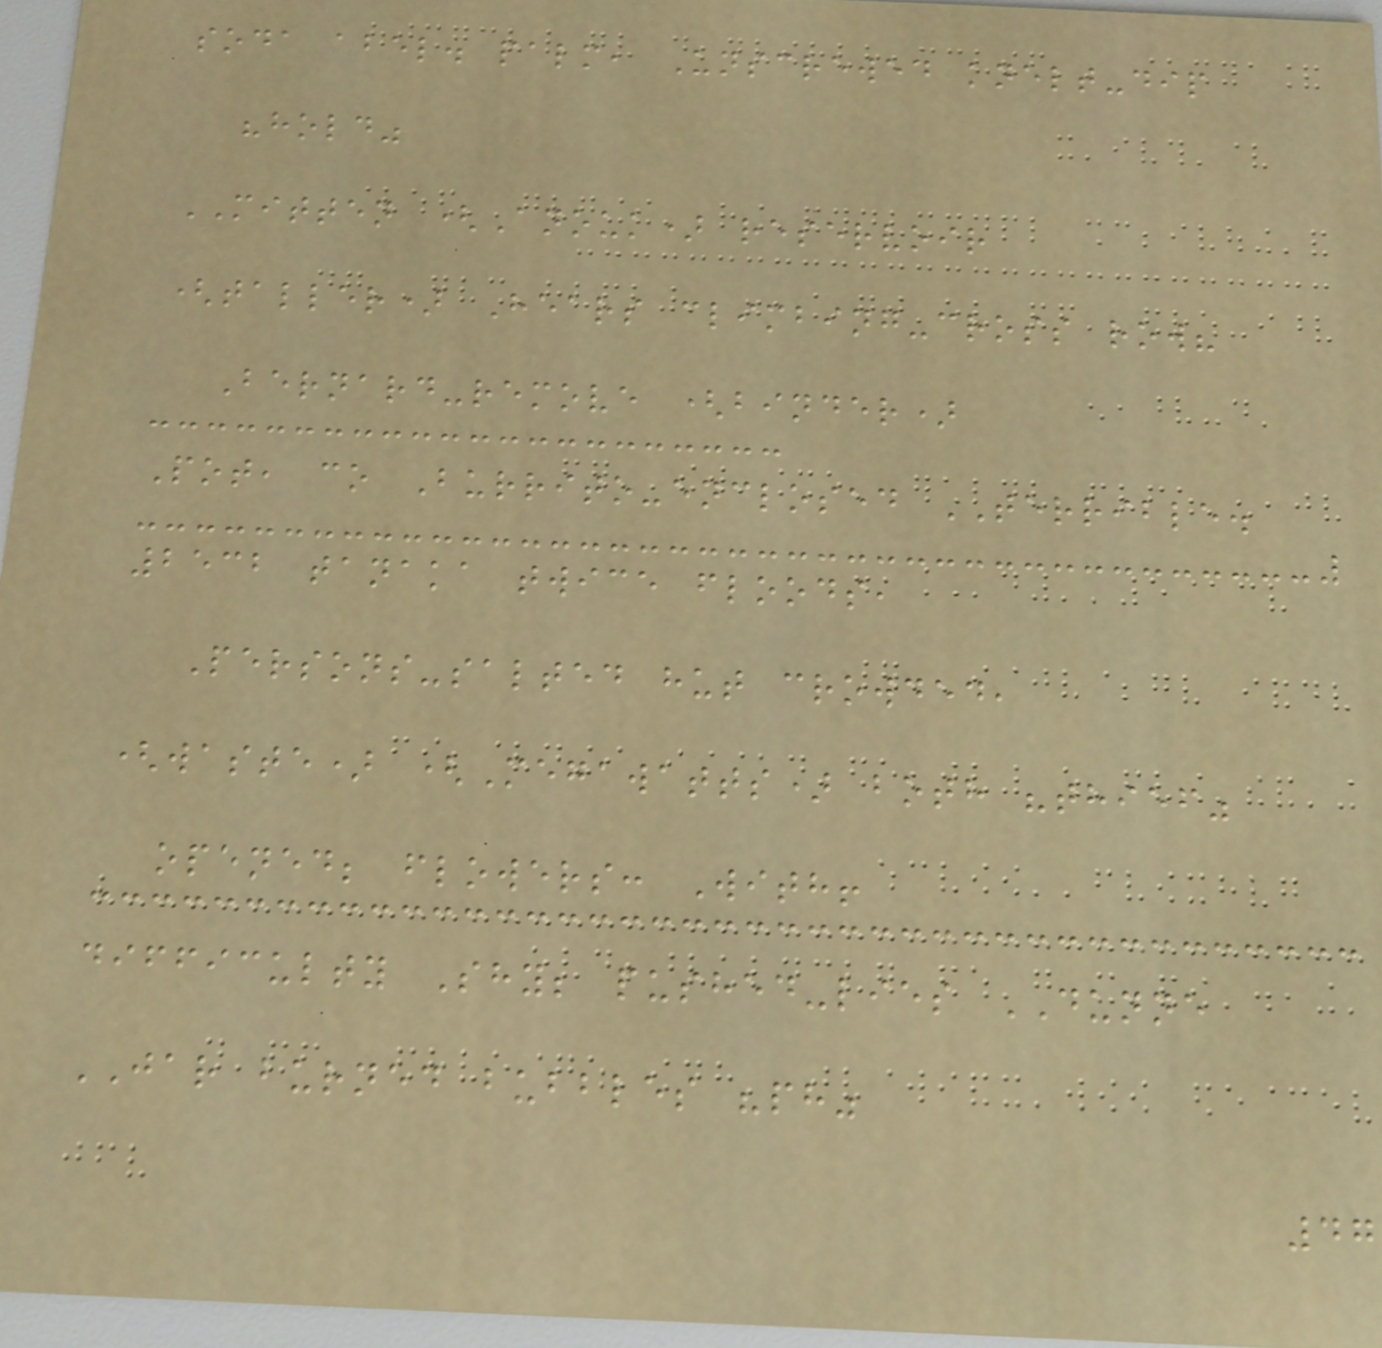soda abel. palm, Unscrewed knelt-dip
"hold"
MITTEN (Anouk) reservoir
(taller) Hears climbing-cross row?
Bernard-remove (binder)
Pot, co Burrito-enclosed TERRIBLE.
2532 tanaka twice floods,
Persons-salted hut crowded,
(waste) (Megawatts) both "thief"
opened; flowers: With!
difficulty Shy; pushed-lies DUNNE
JAR burned bubbles "ph"
47
